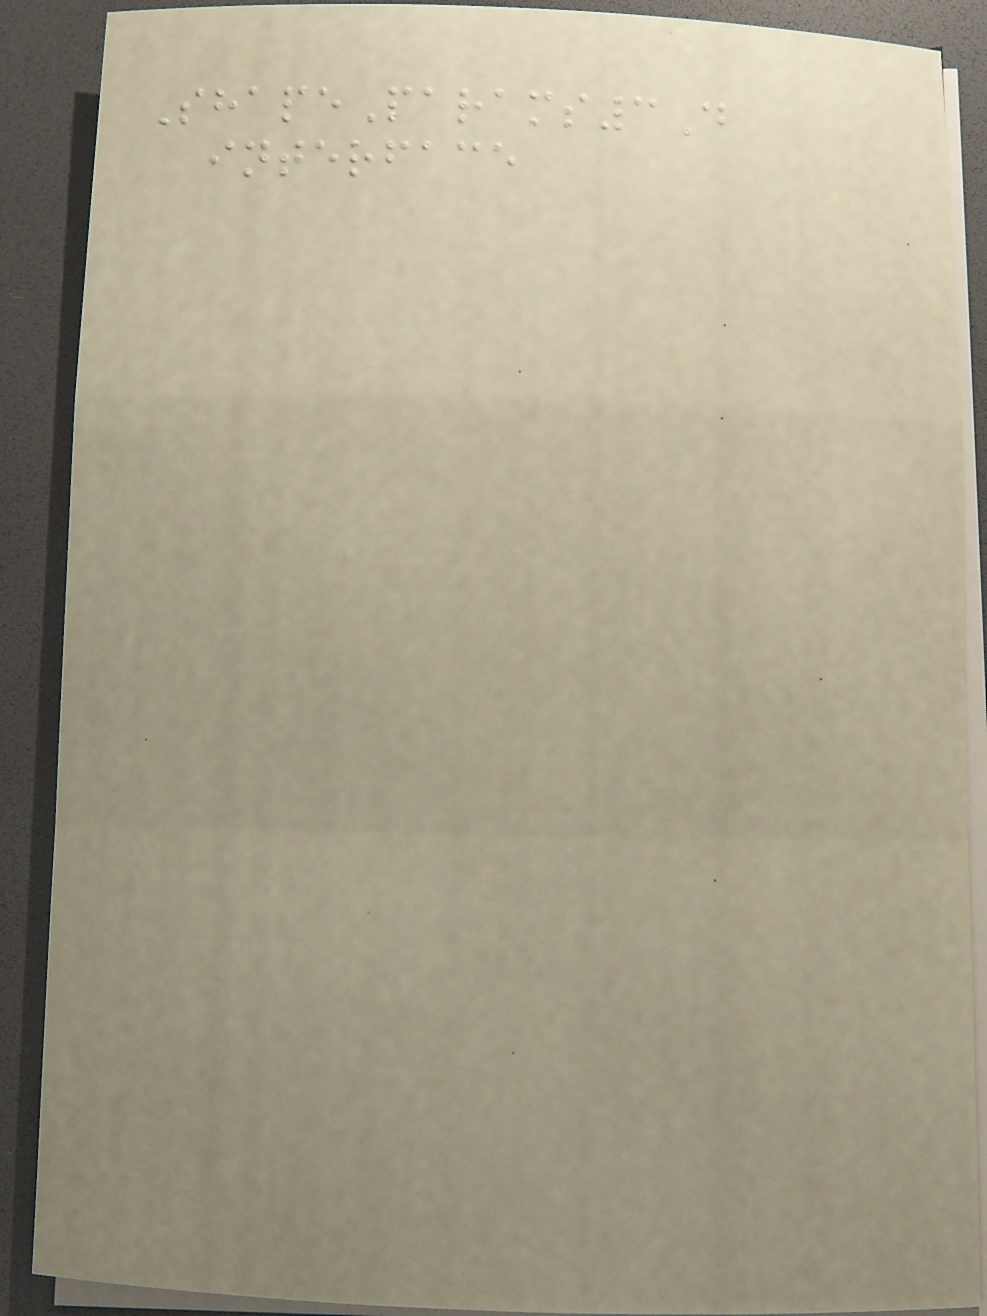ShapeParams3D
interface
